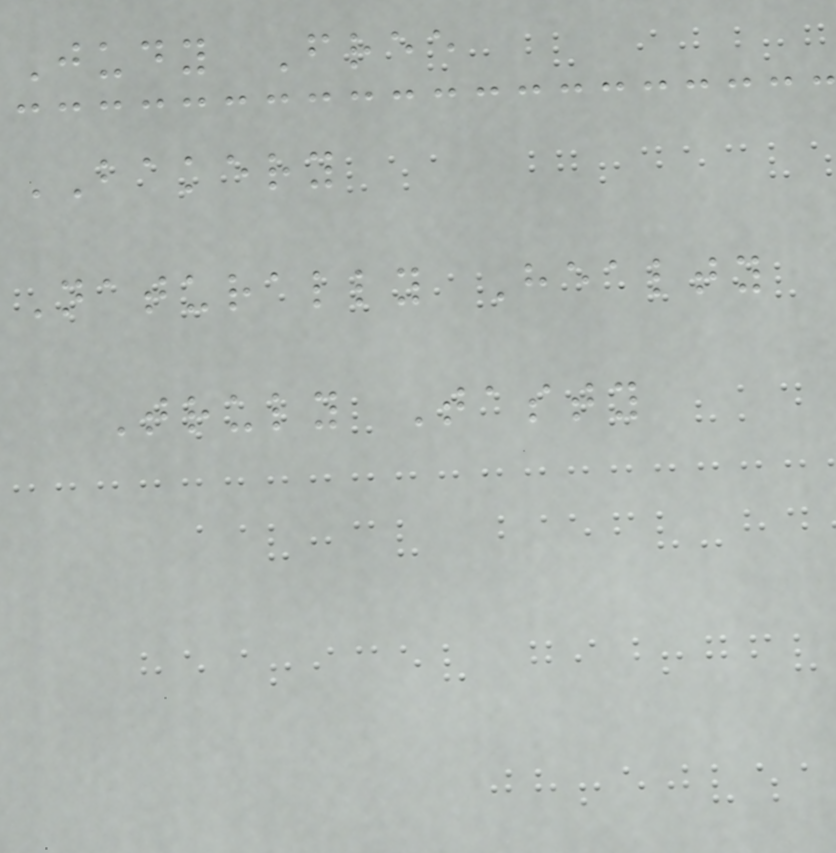Judy Free
BAKERY
Naturally Healty
Truly Tasty
